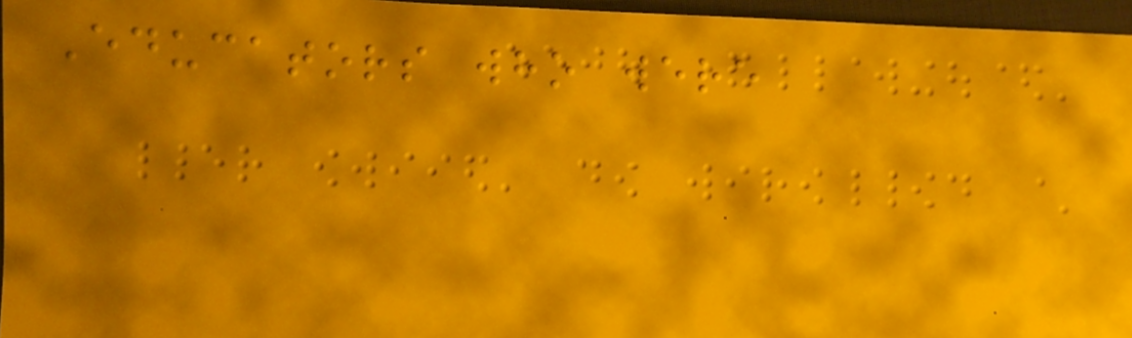Educators who were
